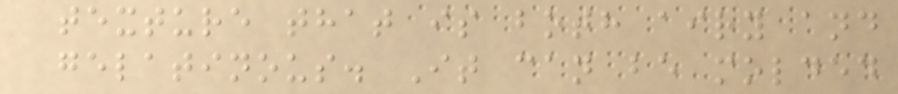texture that is both airy and
gelatinous. It can be molded
